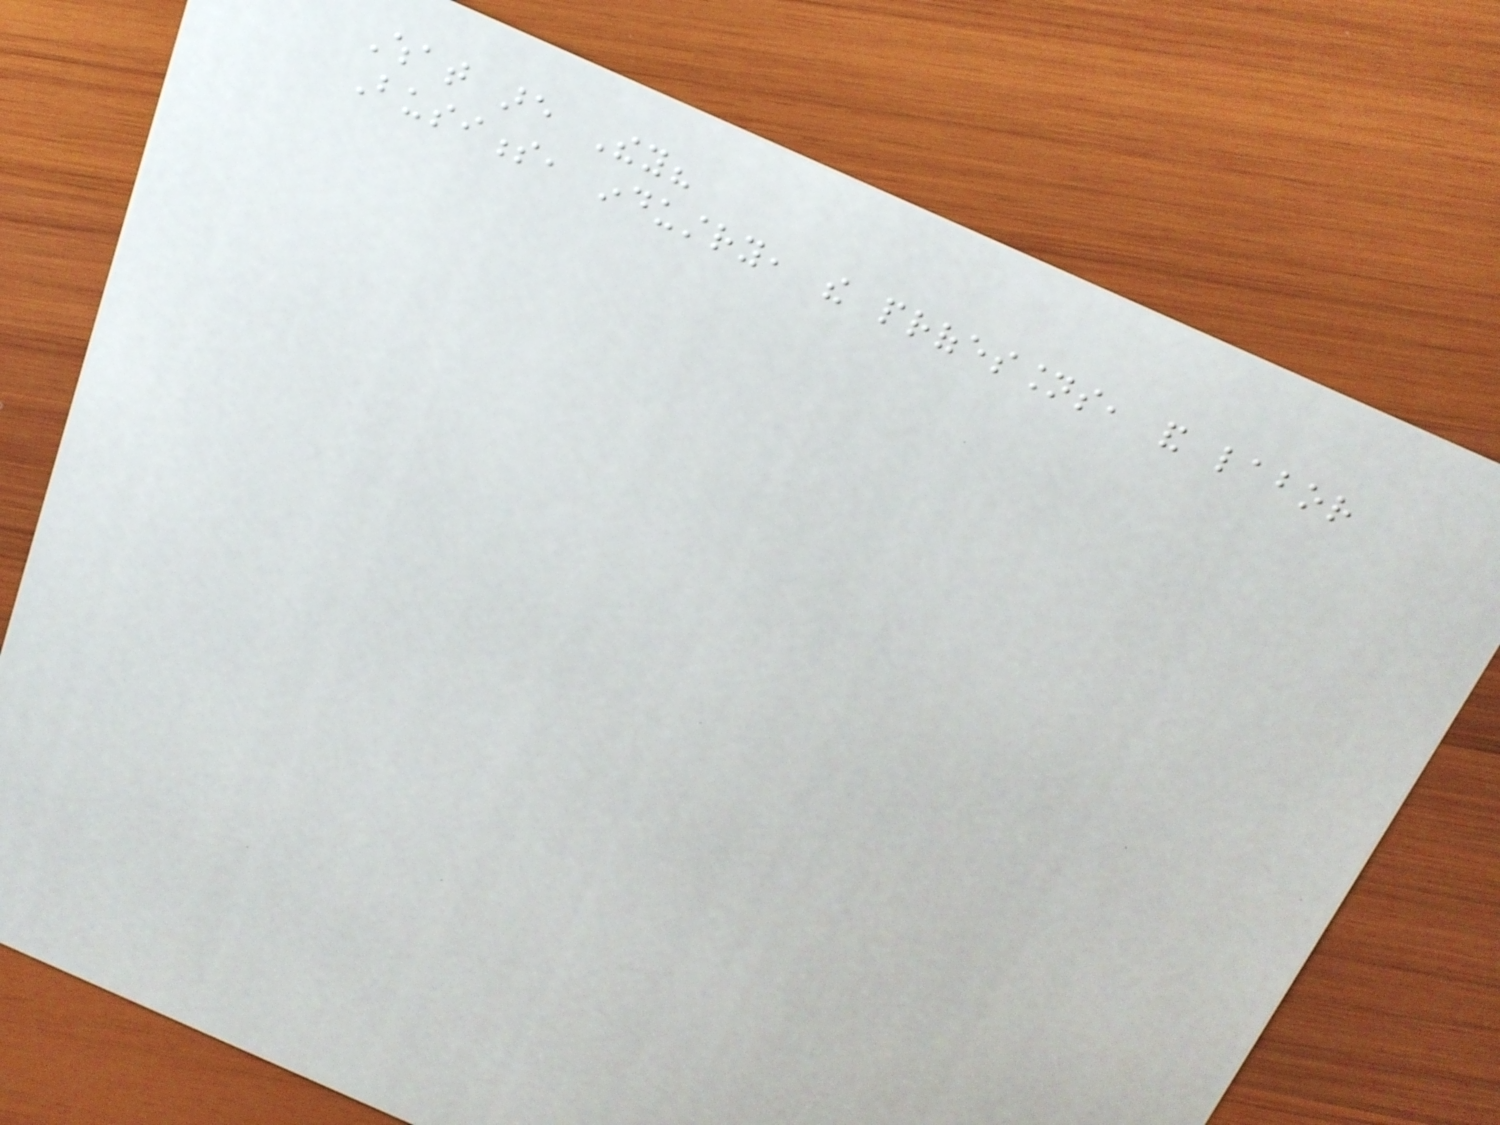What are They?
Business, industry, the professions, and labor
